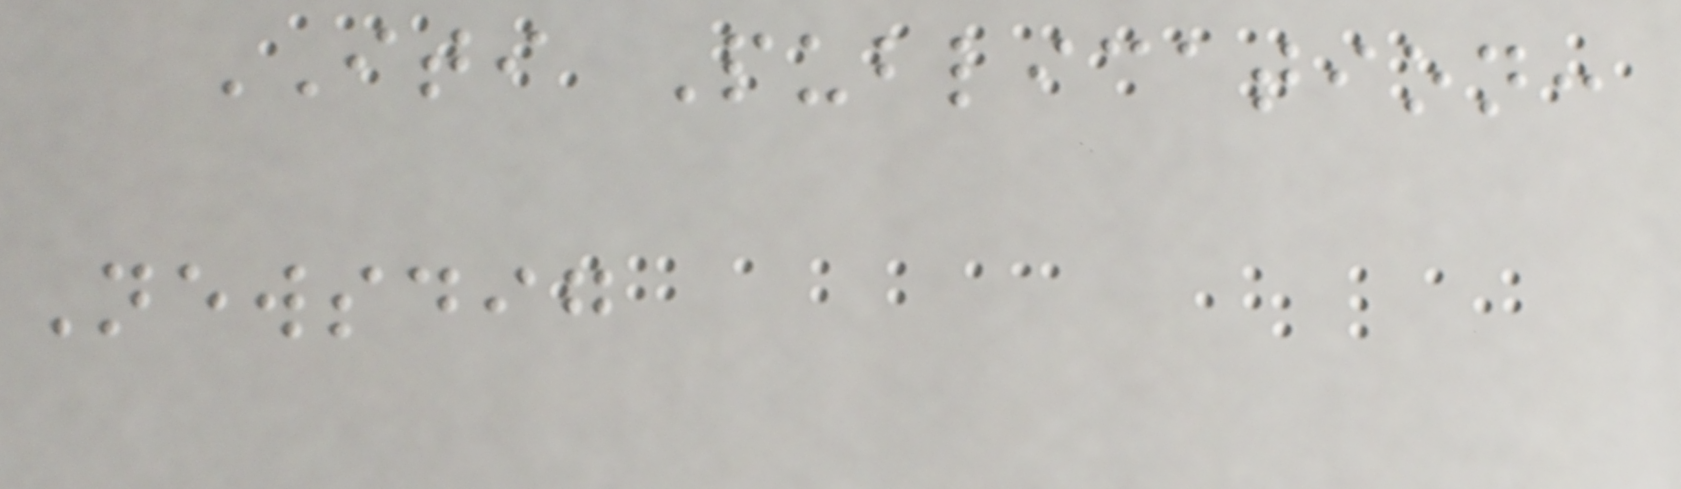ITI Publication:
Newsdig
